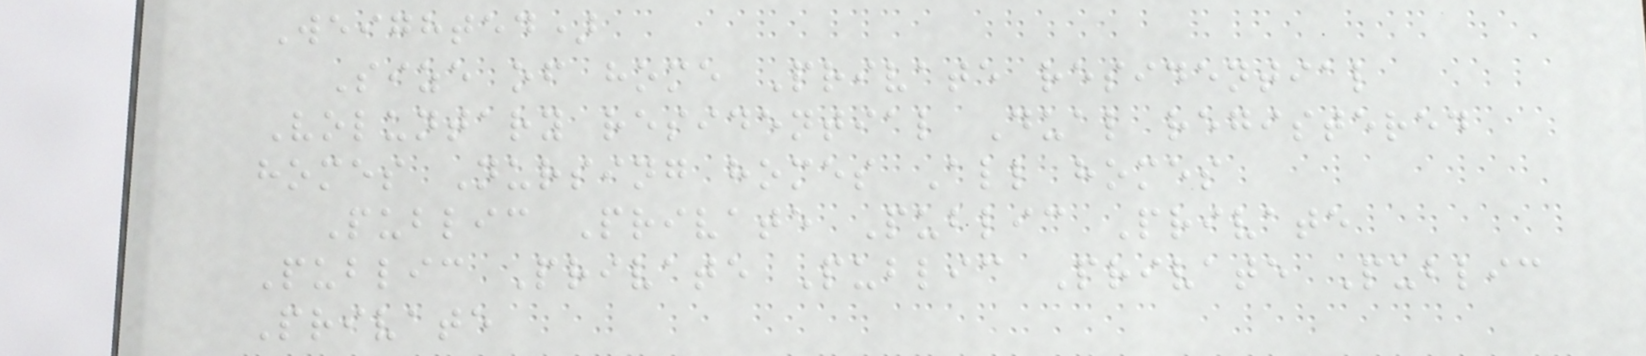Weighted)
Size of home Private residential
Voluntary residential Dual registered
homes Nursing homes All homes
Public Private Public Private
Public Private Public Private Public
Private
